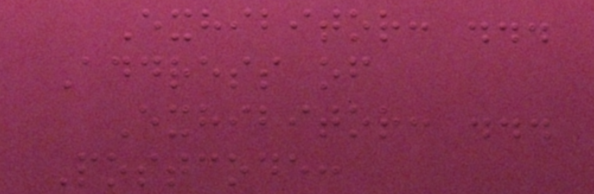Exhibitor: ...
Address of
Exhibitor: ...
Postcode:
